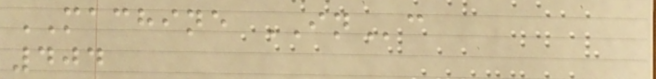MACHINE INc
404
